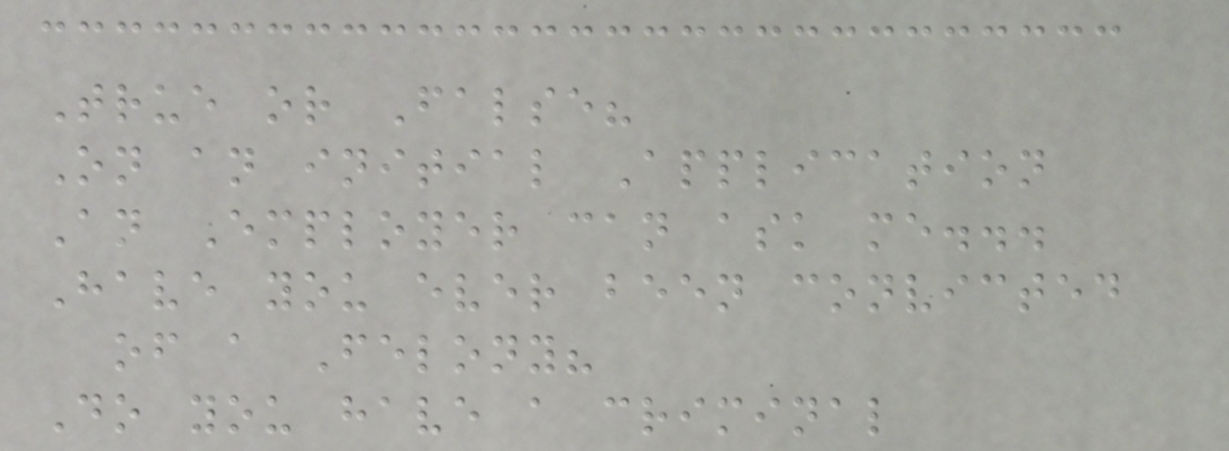True or False?
On an initial Application
An Employer can ask me...
Have you ever been convicted
of a Felony?
Do you have a criminal
